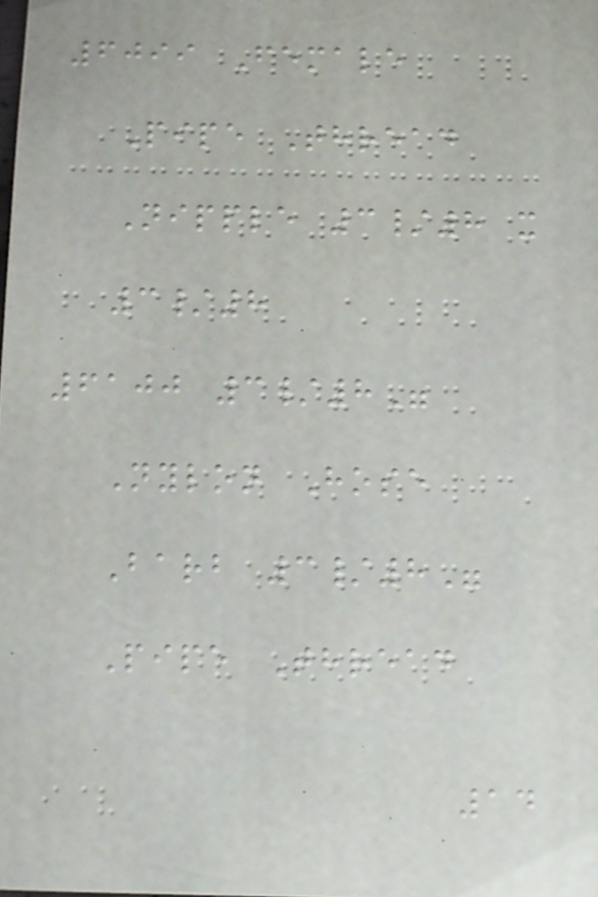6099 Female
Pipe Thread
Nipple 3/8 x
3/8
6100 3/8"
Nylon Hose
Barb 3/8"
Pipe Thread
14
